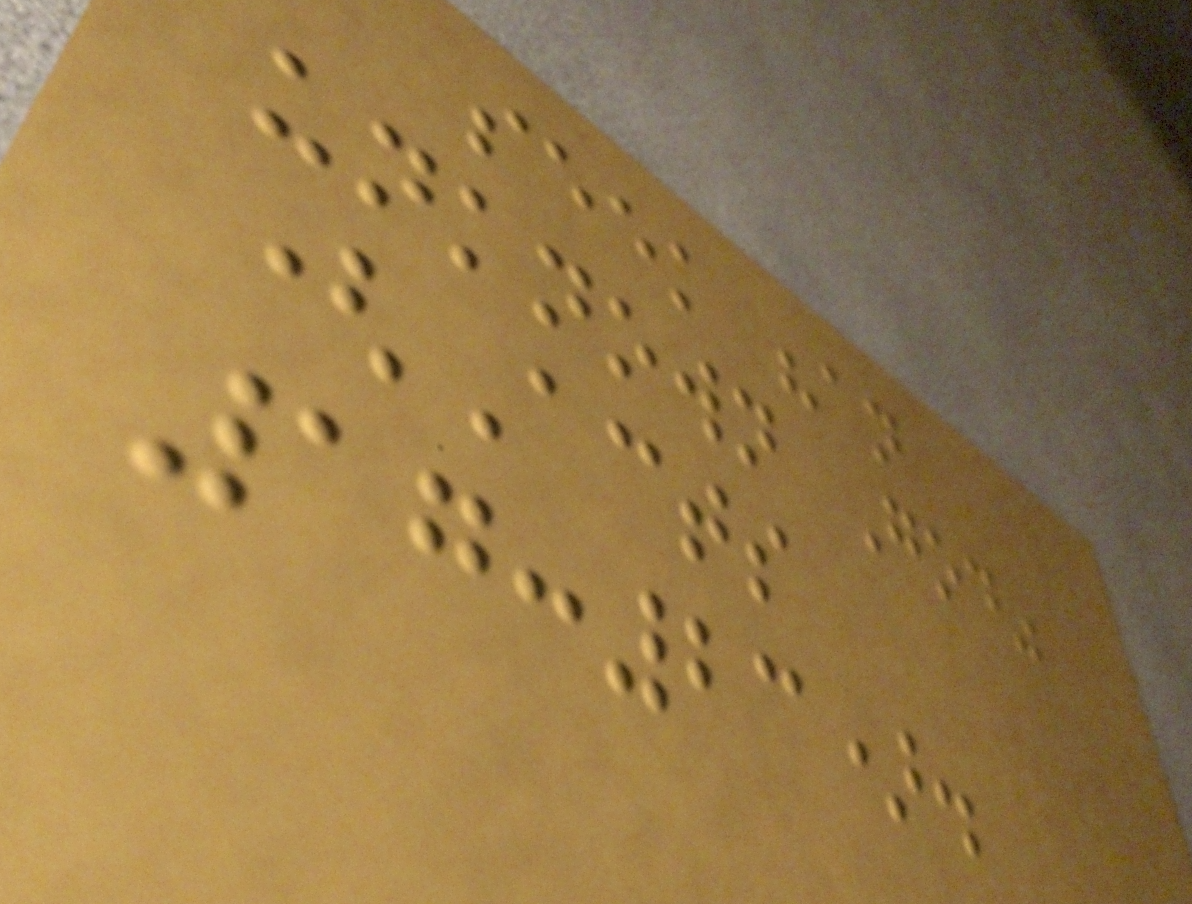seek "an
unknown God"
(Acts
17:23).
